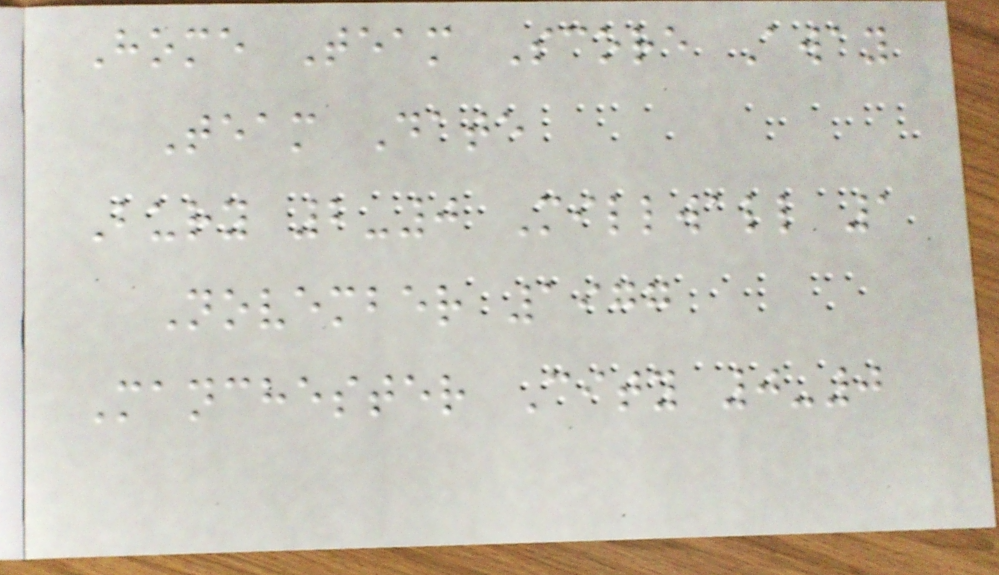Home Team Score Away
Team Date
Bury 2-0 Millwall 1
November 1977
Manchester City 0-0
